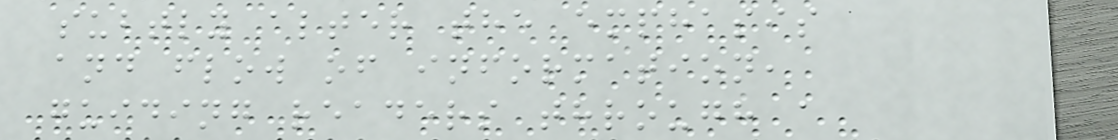subtly alter the emphasis
and flow of information,
guiding readers through a
